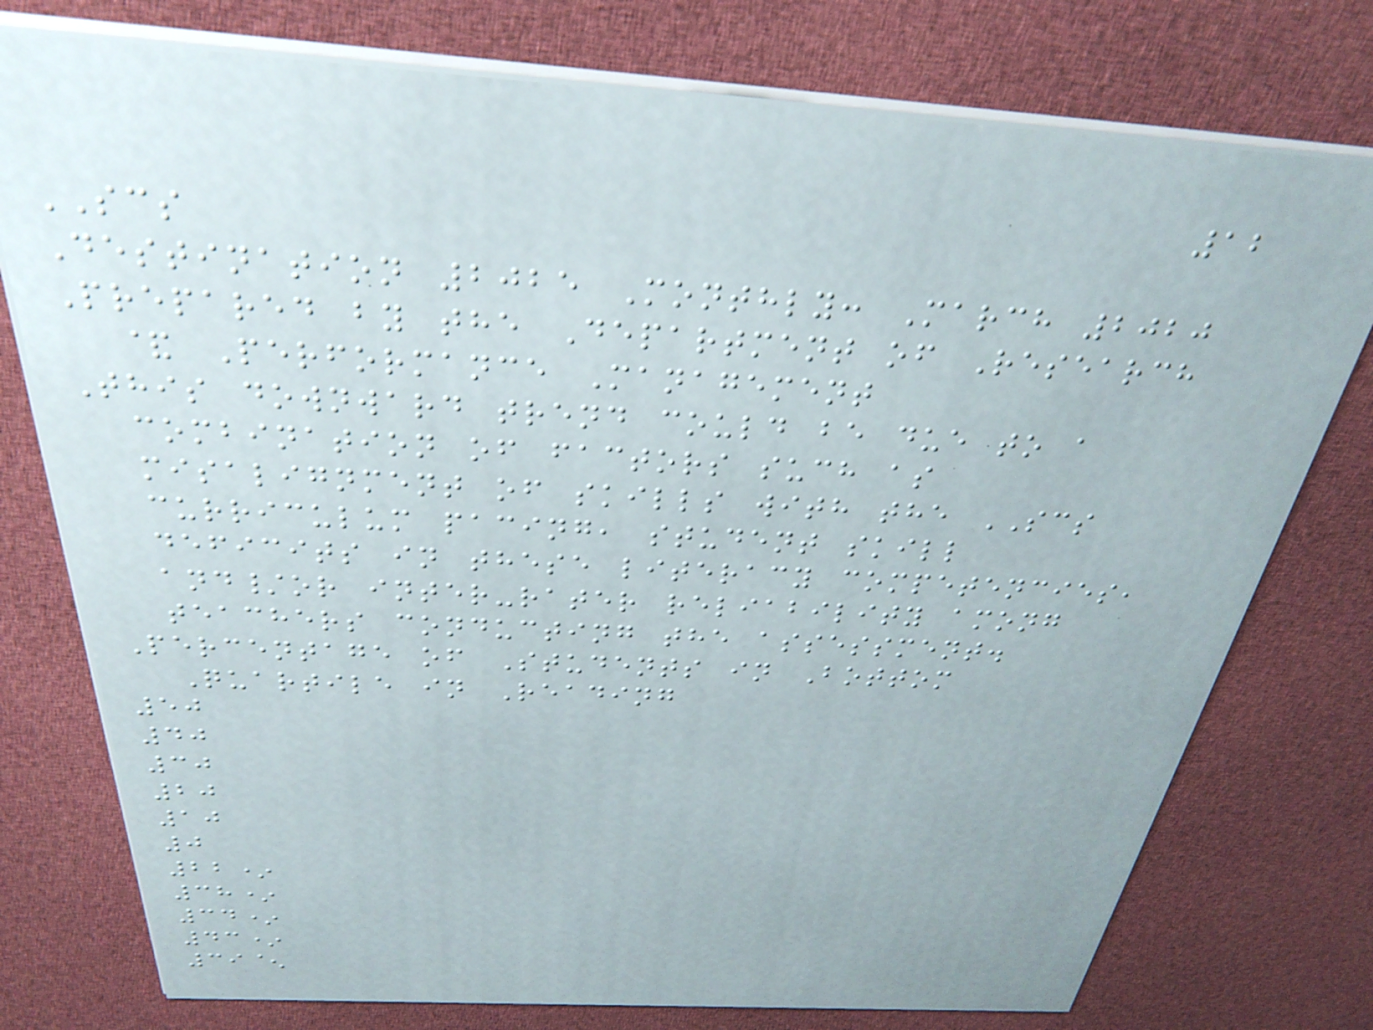12
SCS
Destination 2025 Monthly: March 2020
Prepared by the Department of Research
& Performance Management
This downward trend could be due to a
combination of factors such as
misalignment of skills with the SCS
curriculum pacing, student skill
deficits in these literacy competencies,
and/or inter-rater reliability among
teachers conducting the assessment.
Percentage of Students in Bottom
Quartile in Reading
50
40
30
20
10
0
22*
38*
34*
43*
39^
